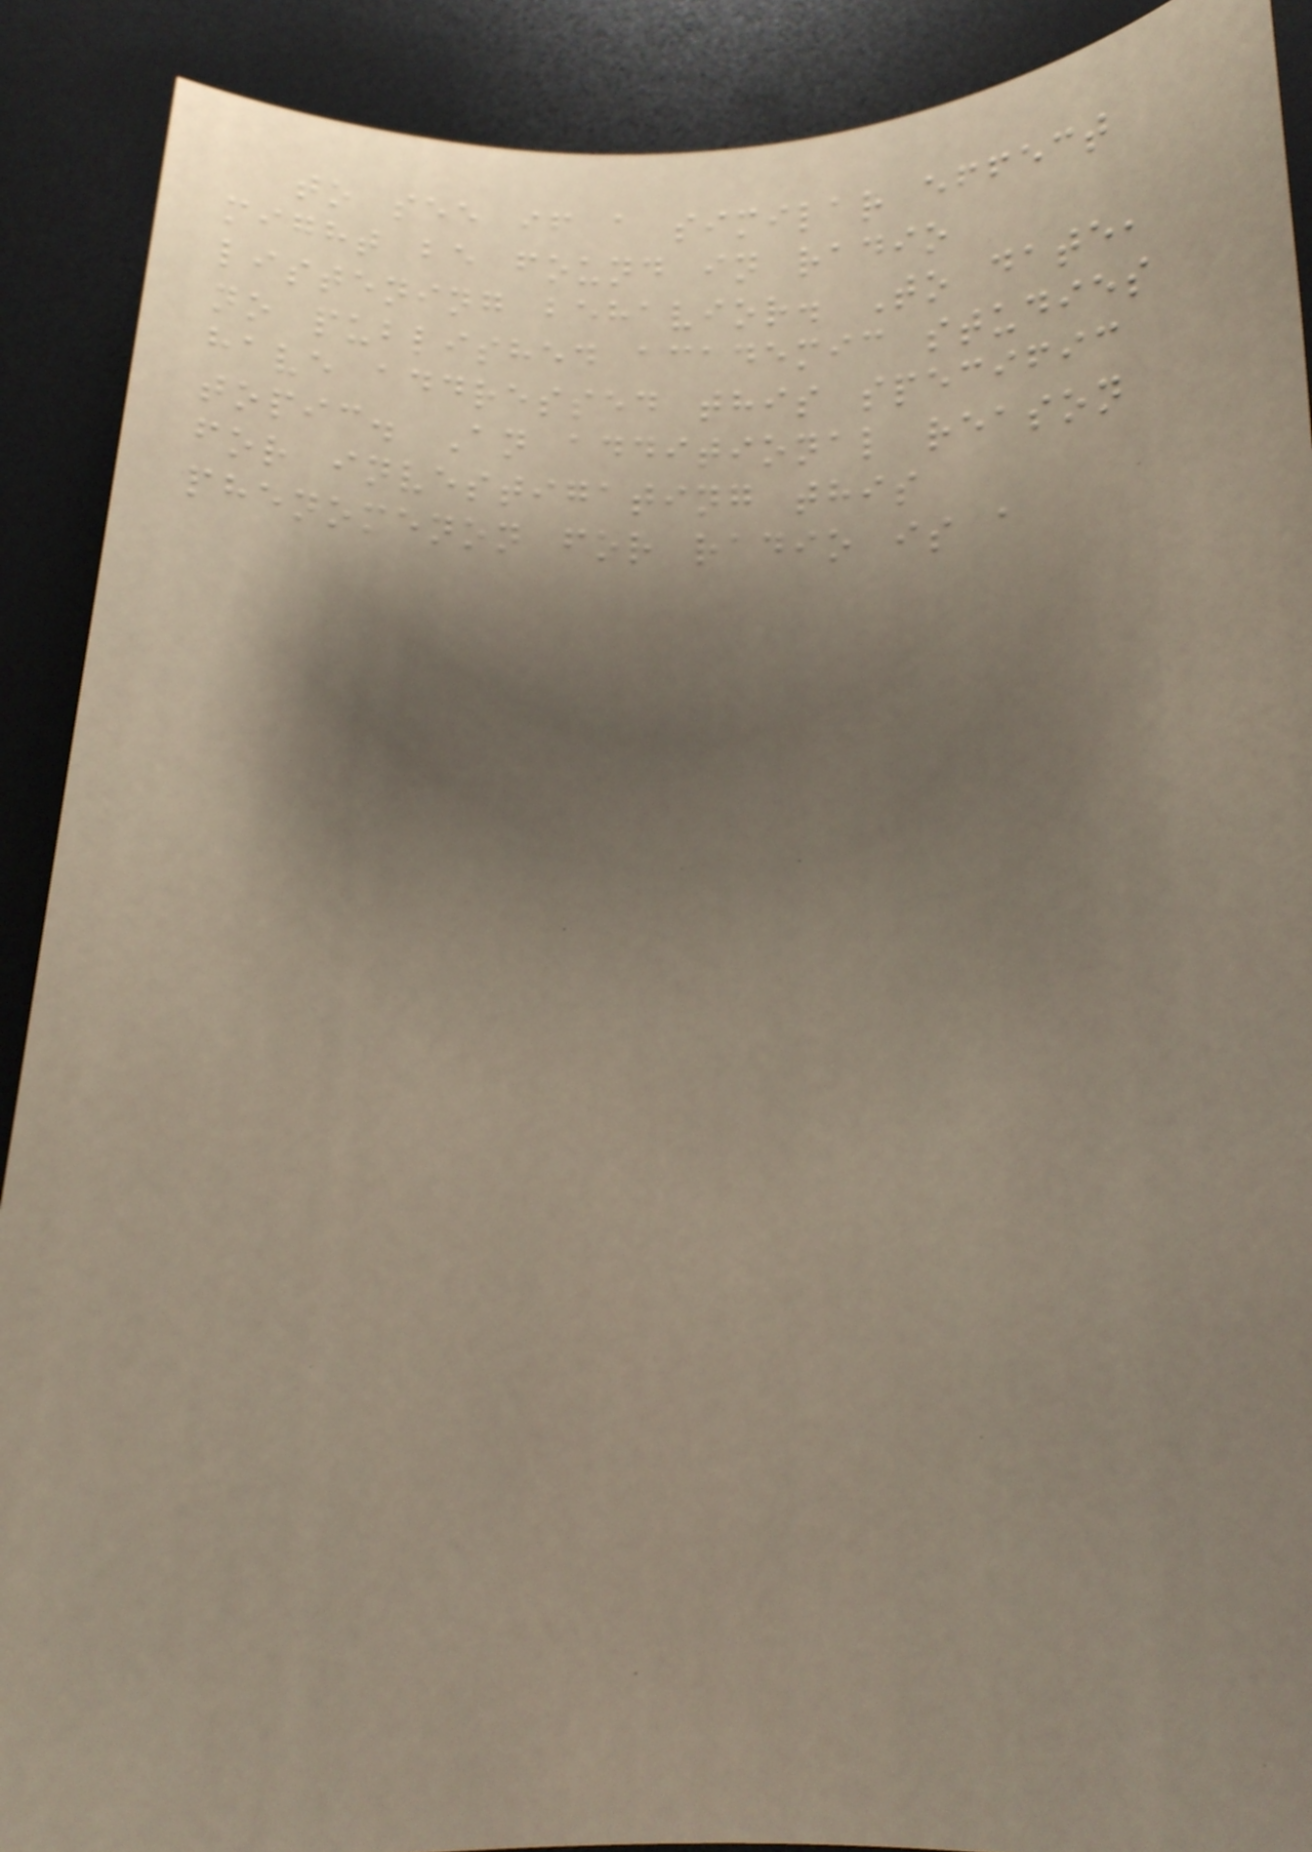to see if a similar effect
might be found in radio
listening behavior. To date,
no published academic studies
have addressed this specific
topic. An additional reason
for investigating this
phenomenon for radio is a
